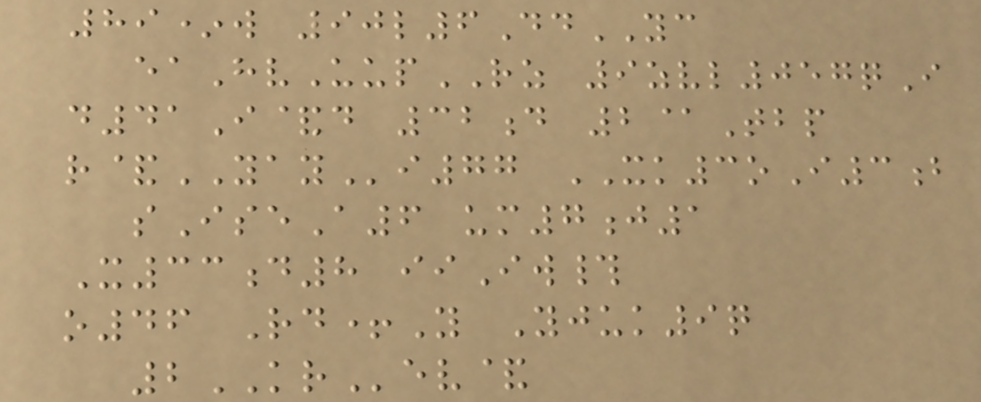89*w 90l6DdYC
eaHvUupRZ 9zvl057qI
d41I&d 32d 2@Tbp
r&YAYi77 XK3oI3b
sIseA6 um7j1
X33d8 iiIw#
o46 Rd+Y Yjuk9q
2KRev&
